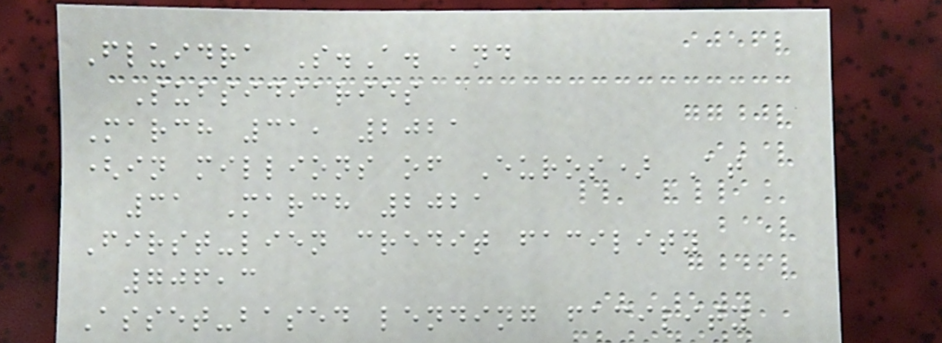Fluidra S.A. and
Subsidiaries
March 31, 2021
(in millions of Euros) At
31 March 2021
First-lien credit facility
706,3
Asset-based lending facility
